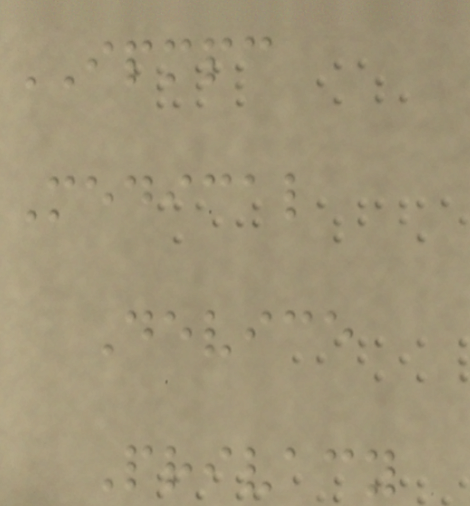IPMPC
Medical
Device
Privacy
